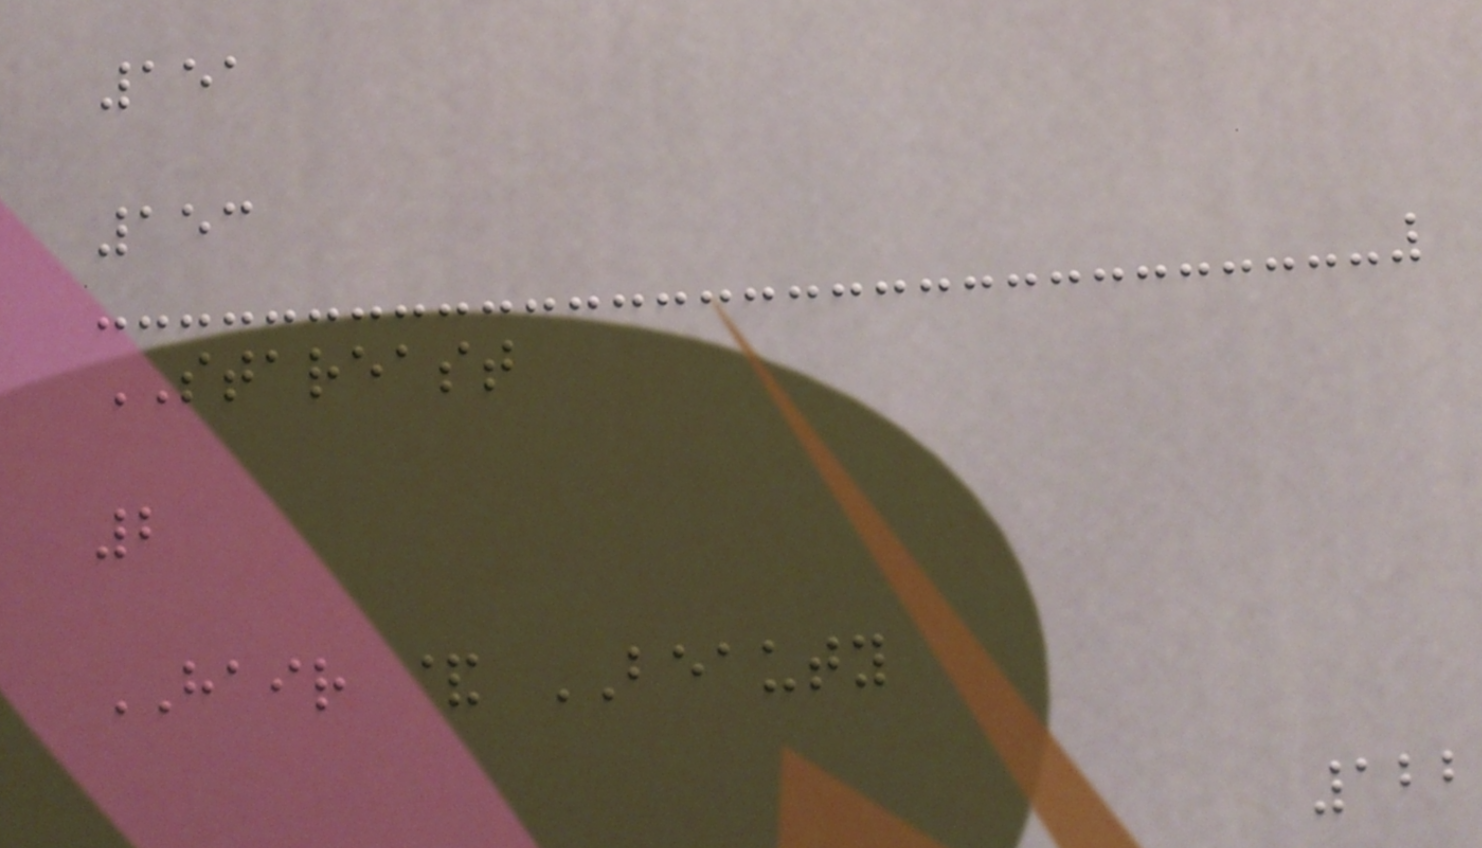151
153
STAREAST
2
HAIR & BEAUTY
122
